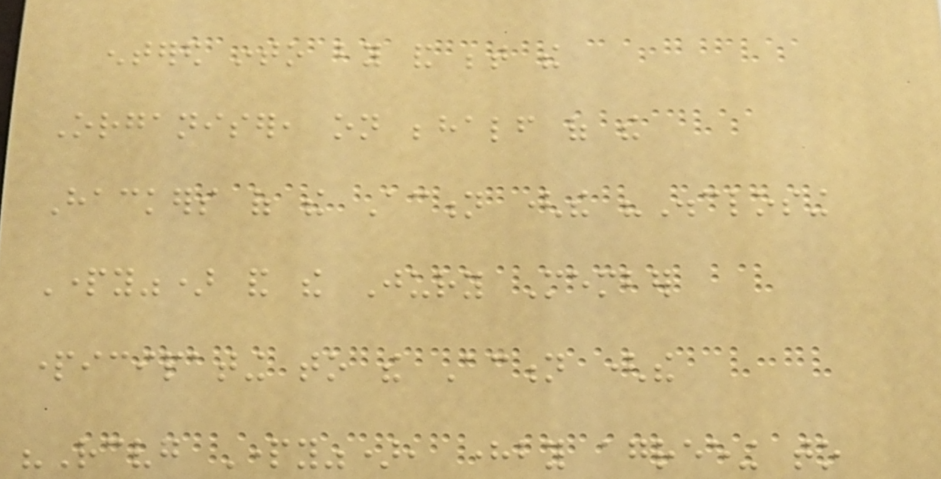entered into by and between the
Organiser, on behalf of the
Hackers of the Action (the "Disclosing
Party") and the Jury Member
participating to the Action (the
"Receiving Party"), hereby agreeing to
